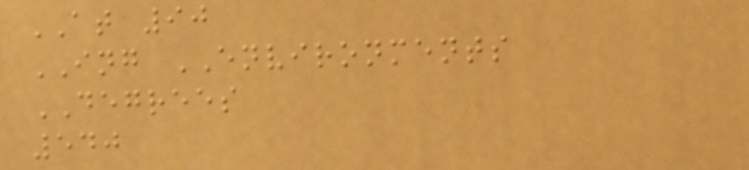AT 90
ING ENVIRONMENTS
DEGREES
540
